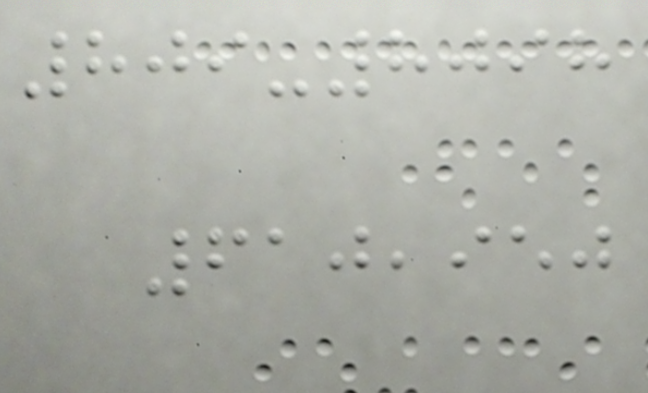809-8098
610,950
